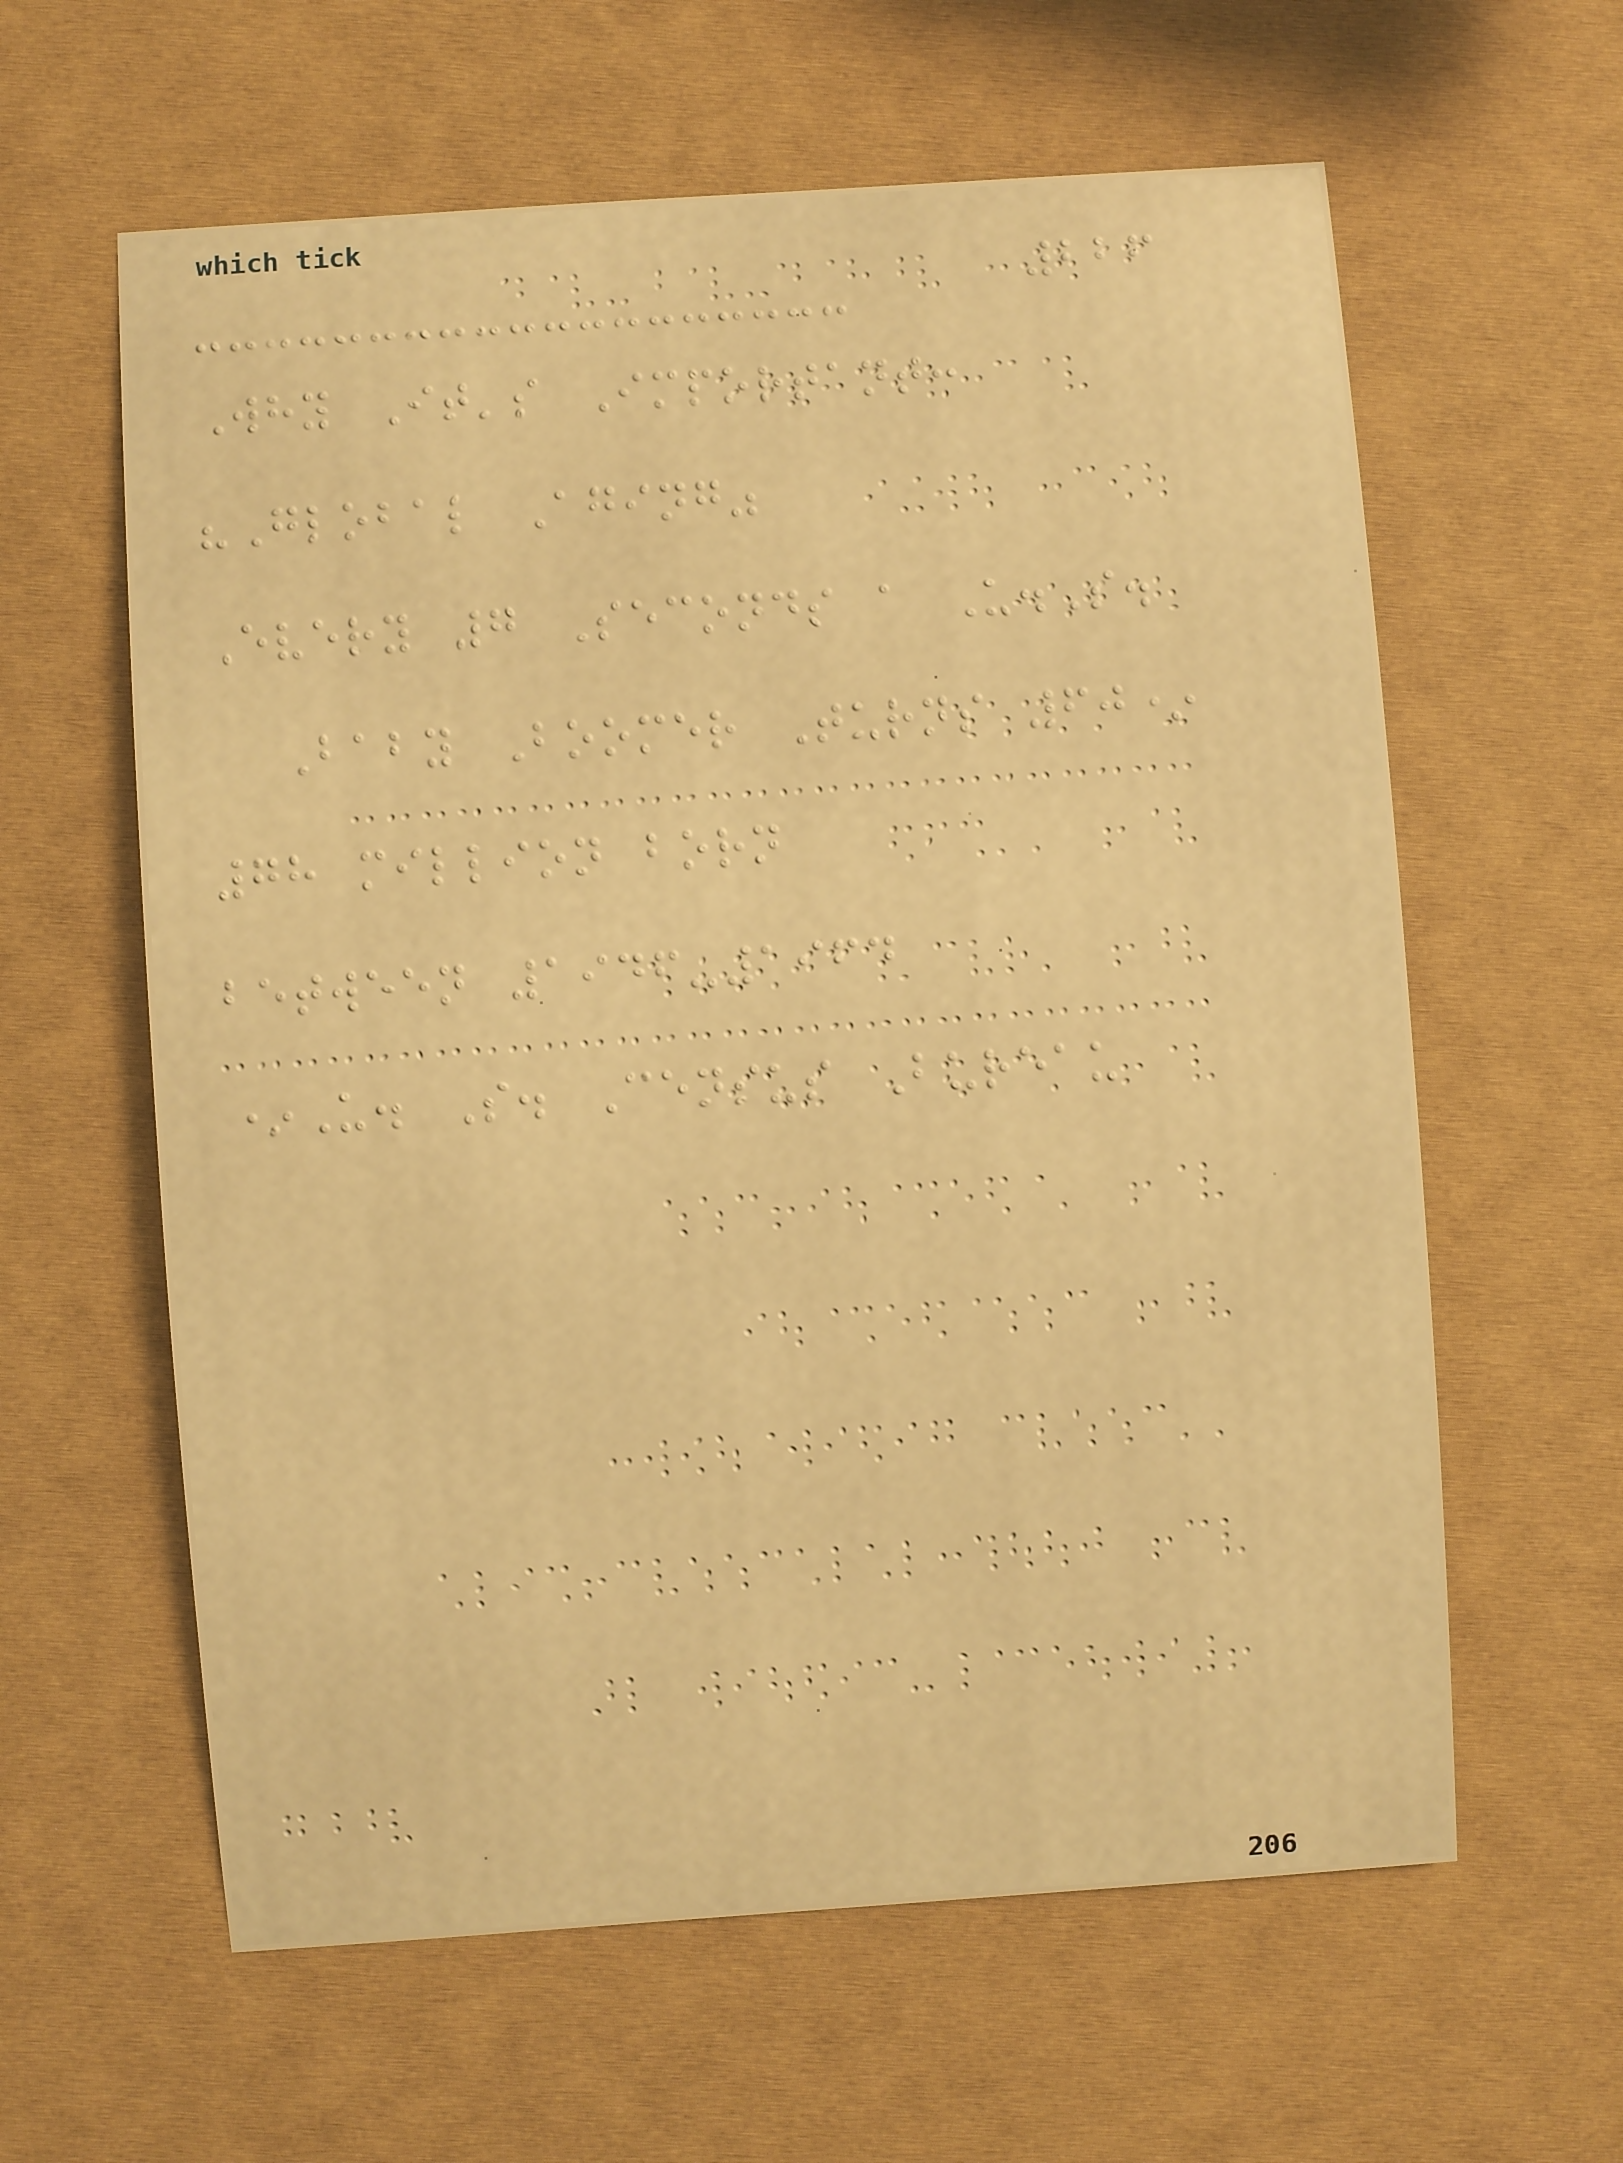226
Why It's Important:
"Global Aging"
Every 7 Seconds a U.S.
Baby Boomer Turns 60*
78 million born
between 1946-1964
*U. S. Census Bureau
